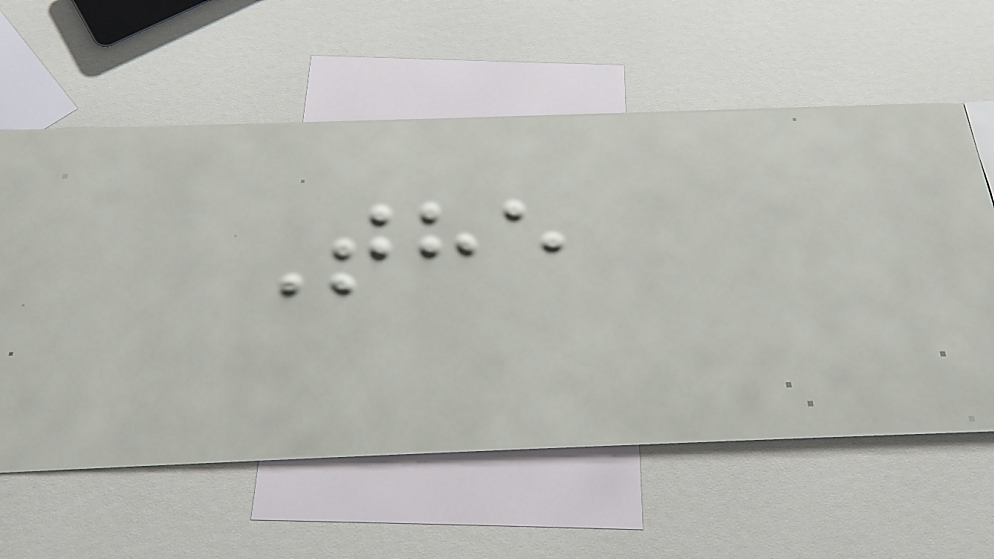The
